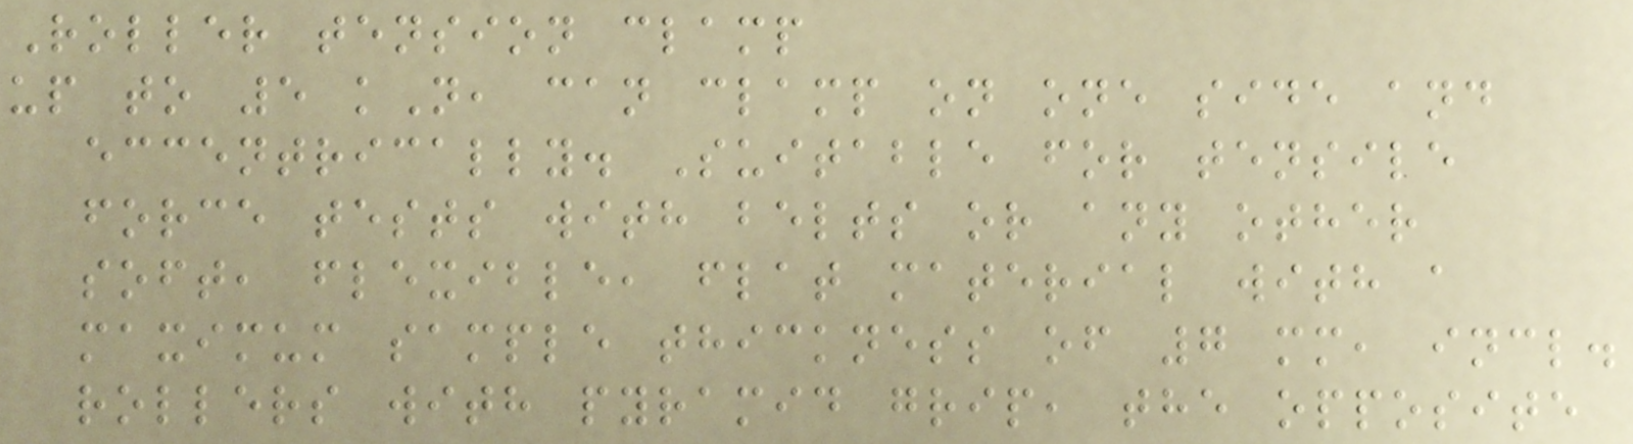Roller tension clamp
up to 5 kN, can clamp on one side and
eccentrically. Suitable for tensile
force tests with belts or any other
soft, flexible, flat material with a
maximum sample thickness of 7 mm, incl.
rollers with pyramid grip, the opposite
